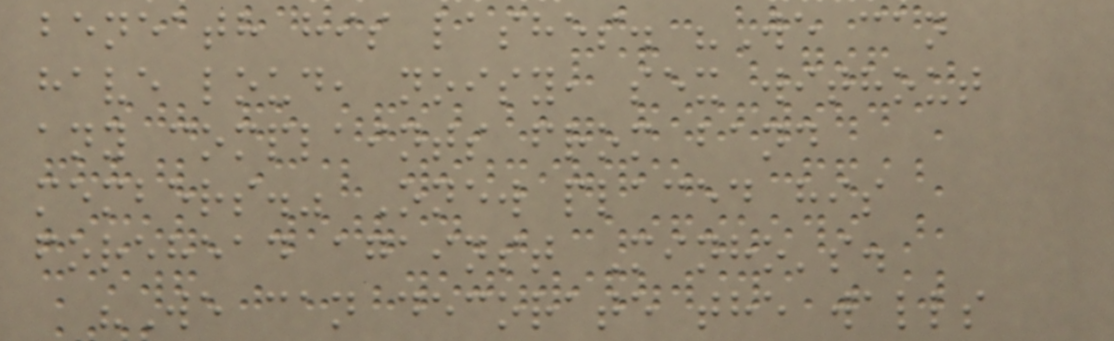beneath his lashes. "We can
have loud, noisy, sex without
any complaints from band
members." Onew placed his
forehead against Minho's.
"We can decorate the walls
